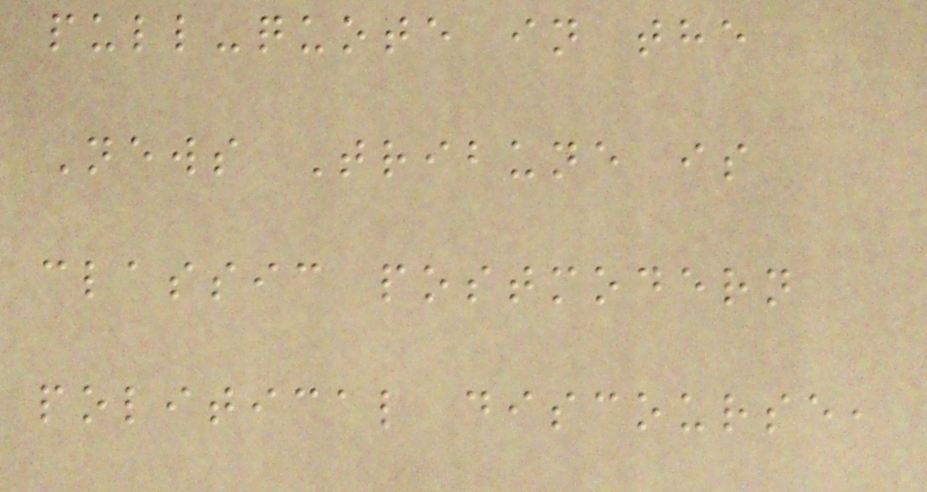pull-quote in the
News Tribune is
classic postmodern
political discourse,
